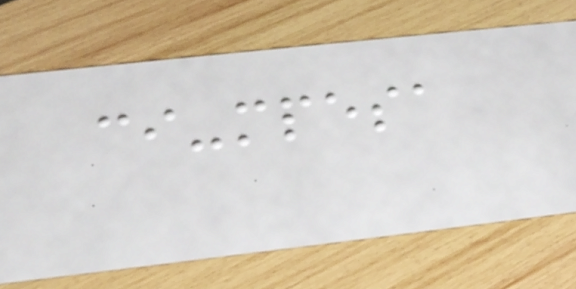ci-mpesa
